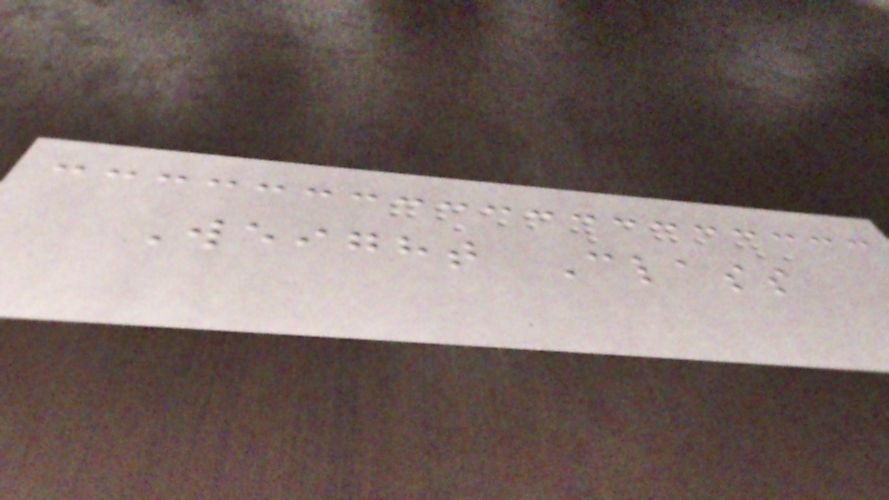Weight Class
